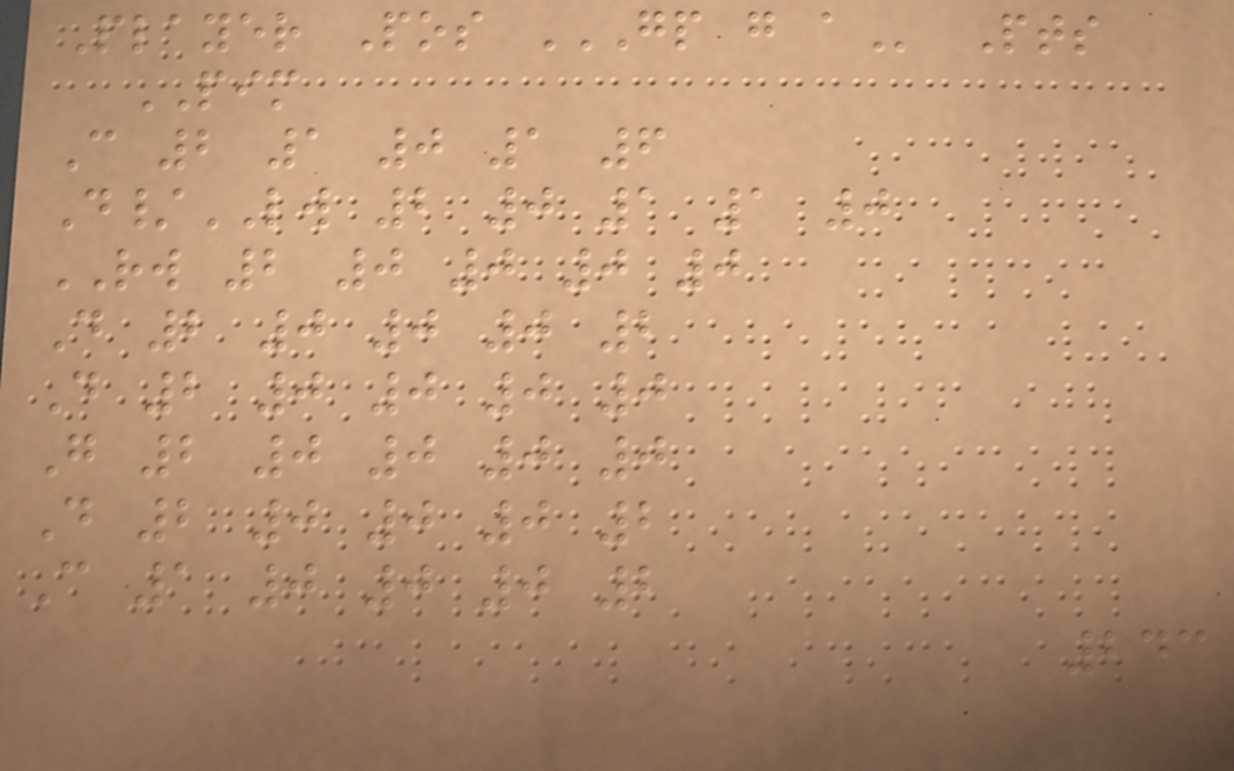Player Pos GP G A Pts
PIM
C 2 1 0 1 6
D/LW 2 0 1 1 0
RW 2 0 0 0 0
D 2 0 0 0 2
D 2 0 0 0 0
G 2 0 0 0 0
D 2 0 0 0 2
C 1 0 0 0 2
243
